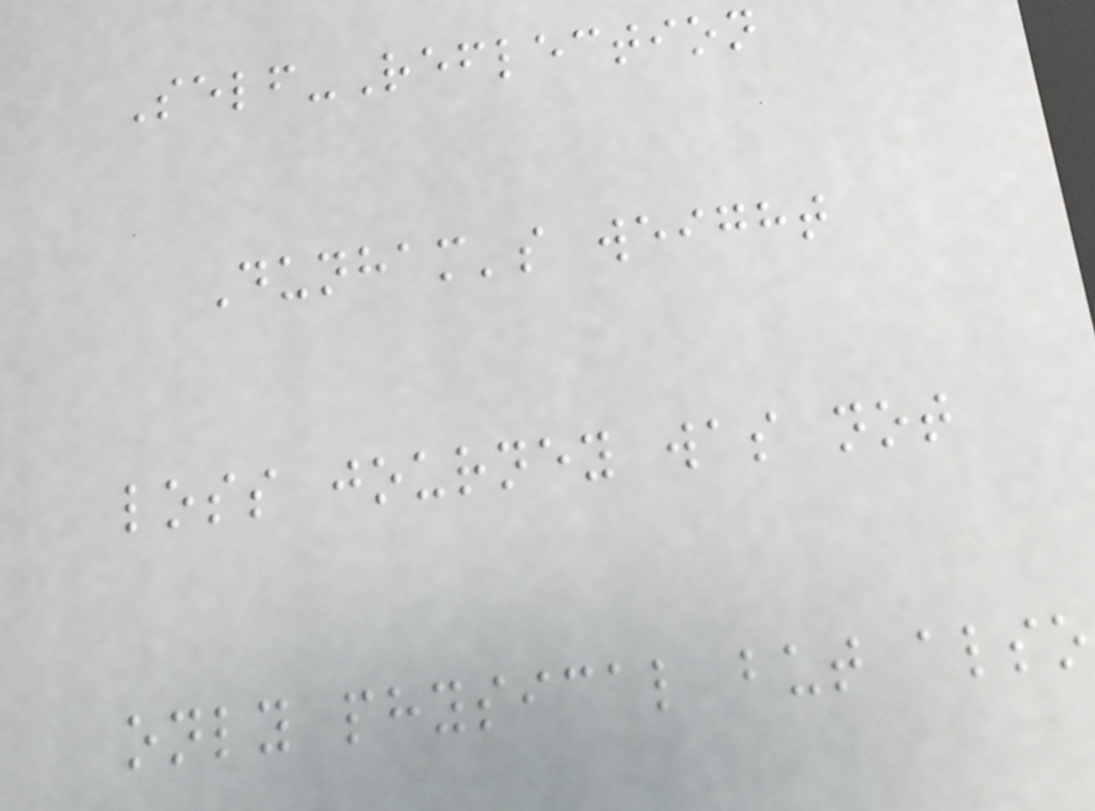Self-Reflection
Dunham's weight
loss journey was not
only physical but also
